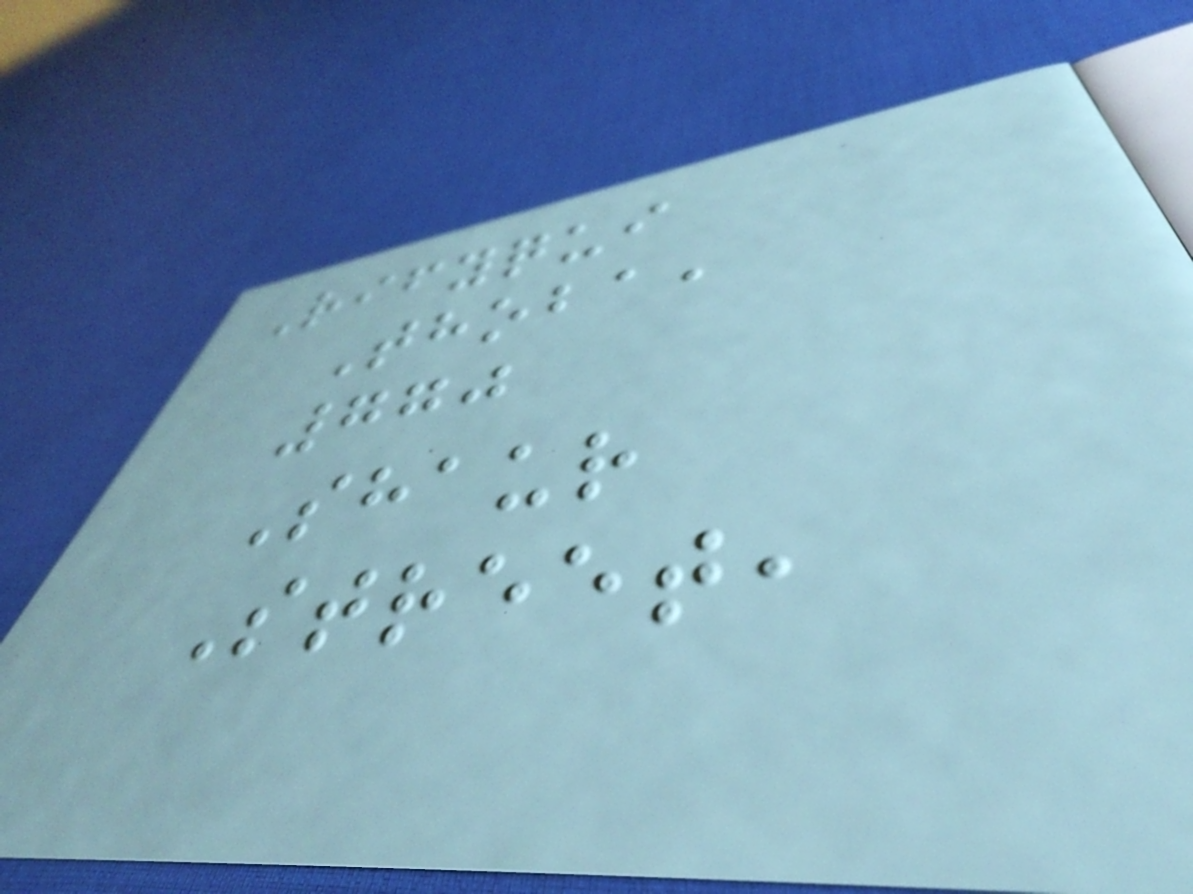Rifyqui
Thoba,
770
Shaur
Street,
